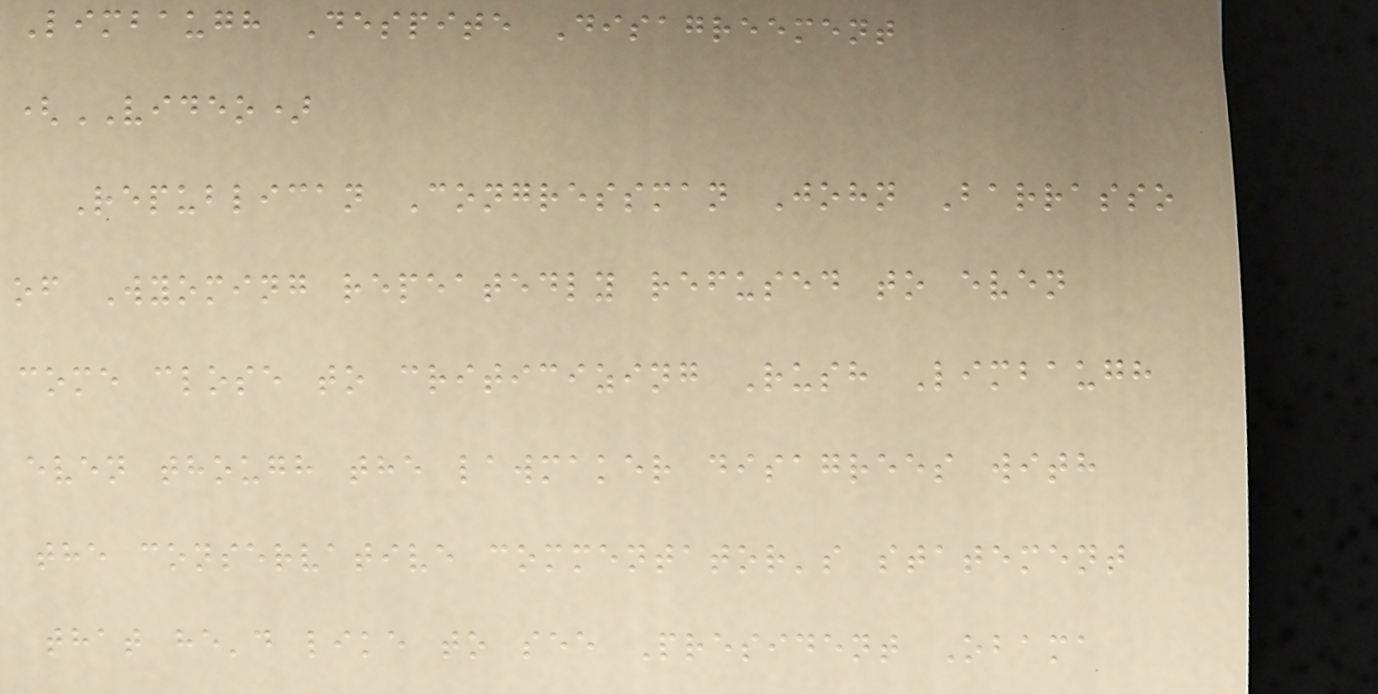Limbaugh Despite Disagreement
(VIDEO)
Republican Congressman John Barrasso
of Wyoming repeatedly refused to even
come close to criticizing Rush Limbaugh
even though the lawmaker disagrees with
the conservative commentator's statement
that he'd like to see President Obama
